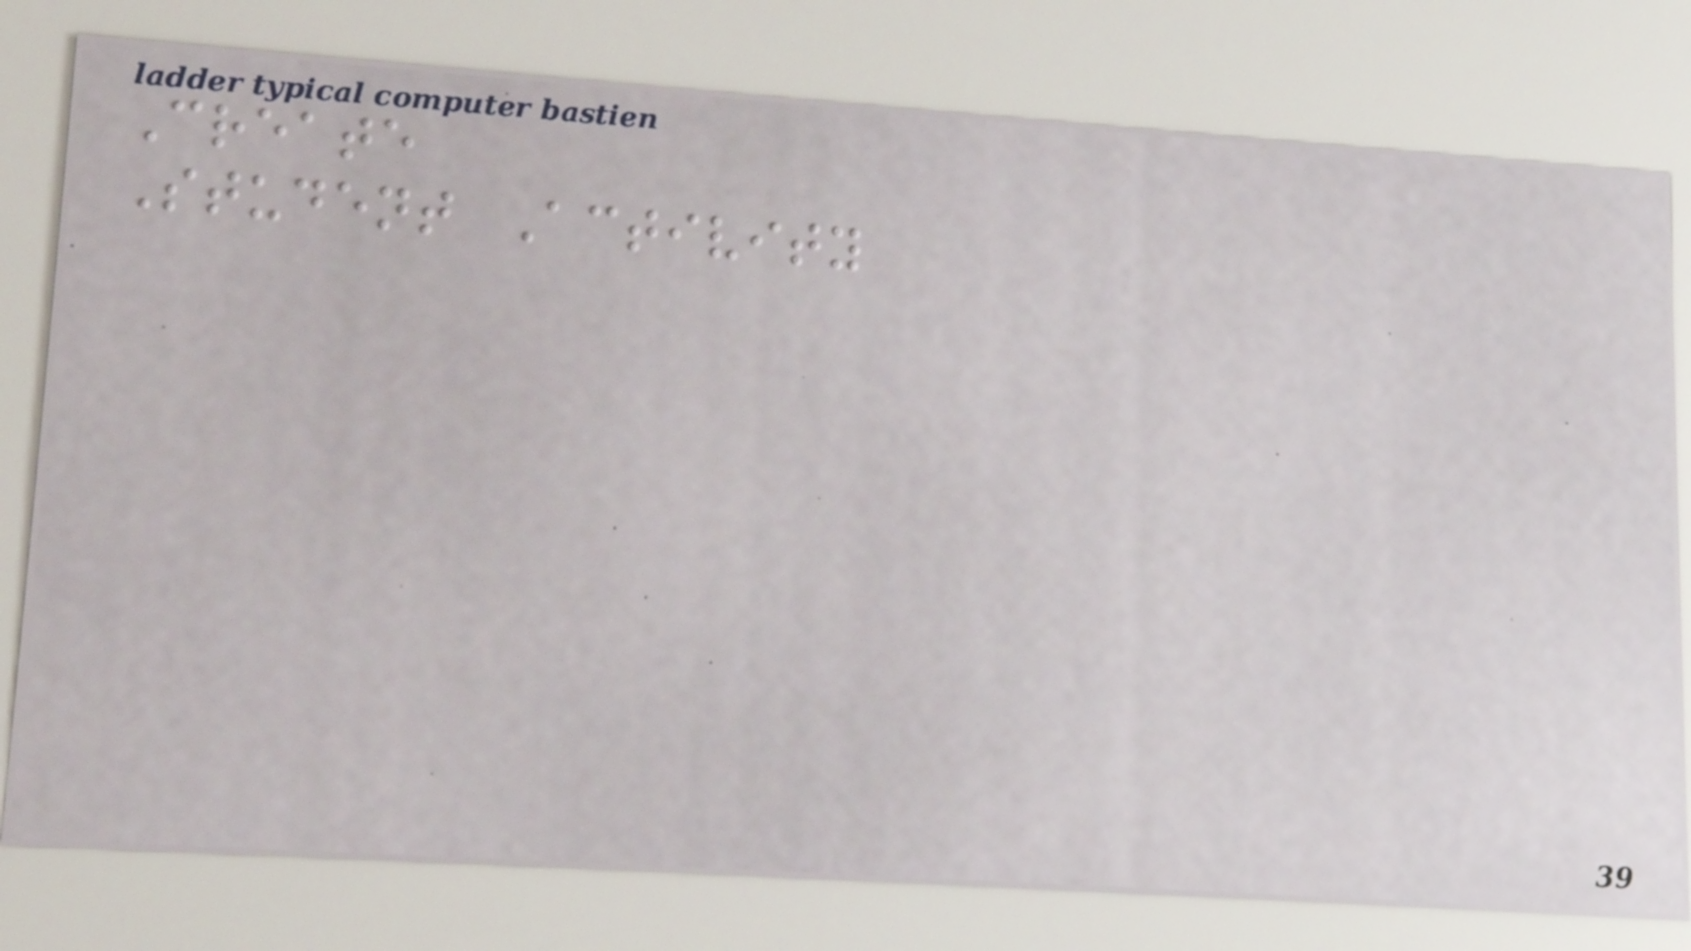Create
Student Activity
